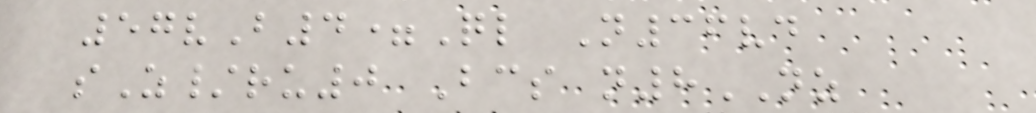57vB4=Ql N36vd
sZ/ru0 Bcs n8NZ
